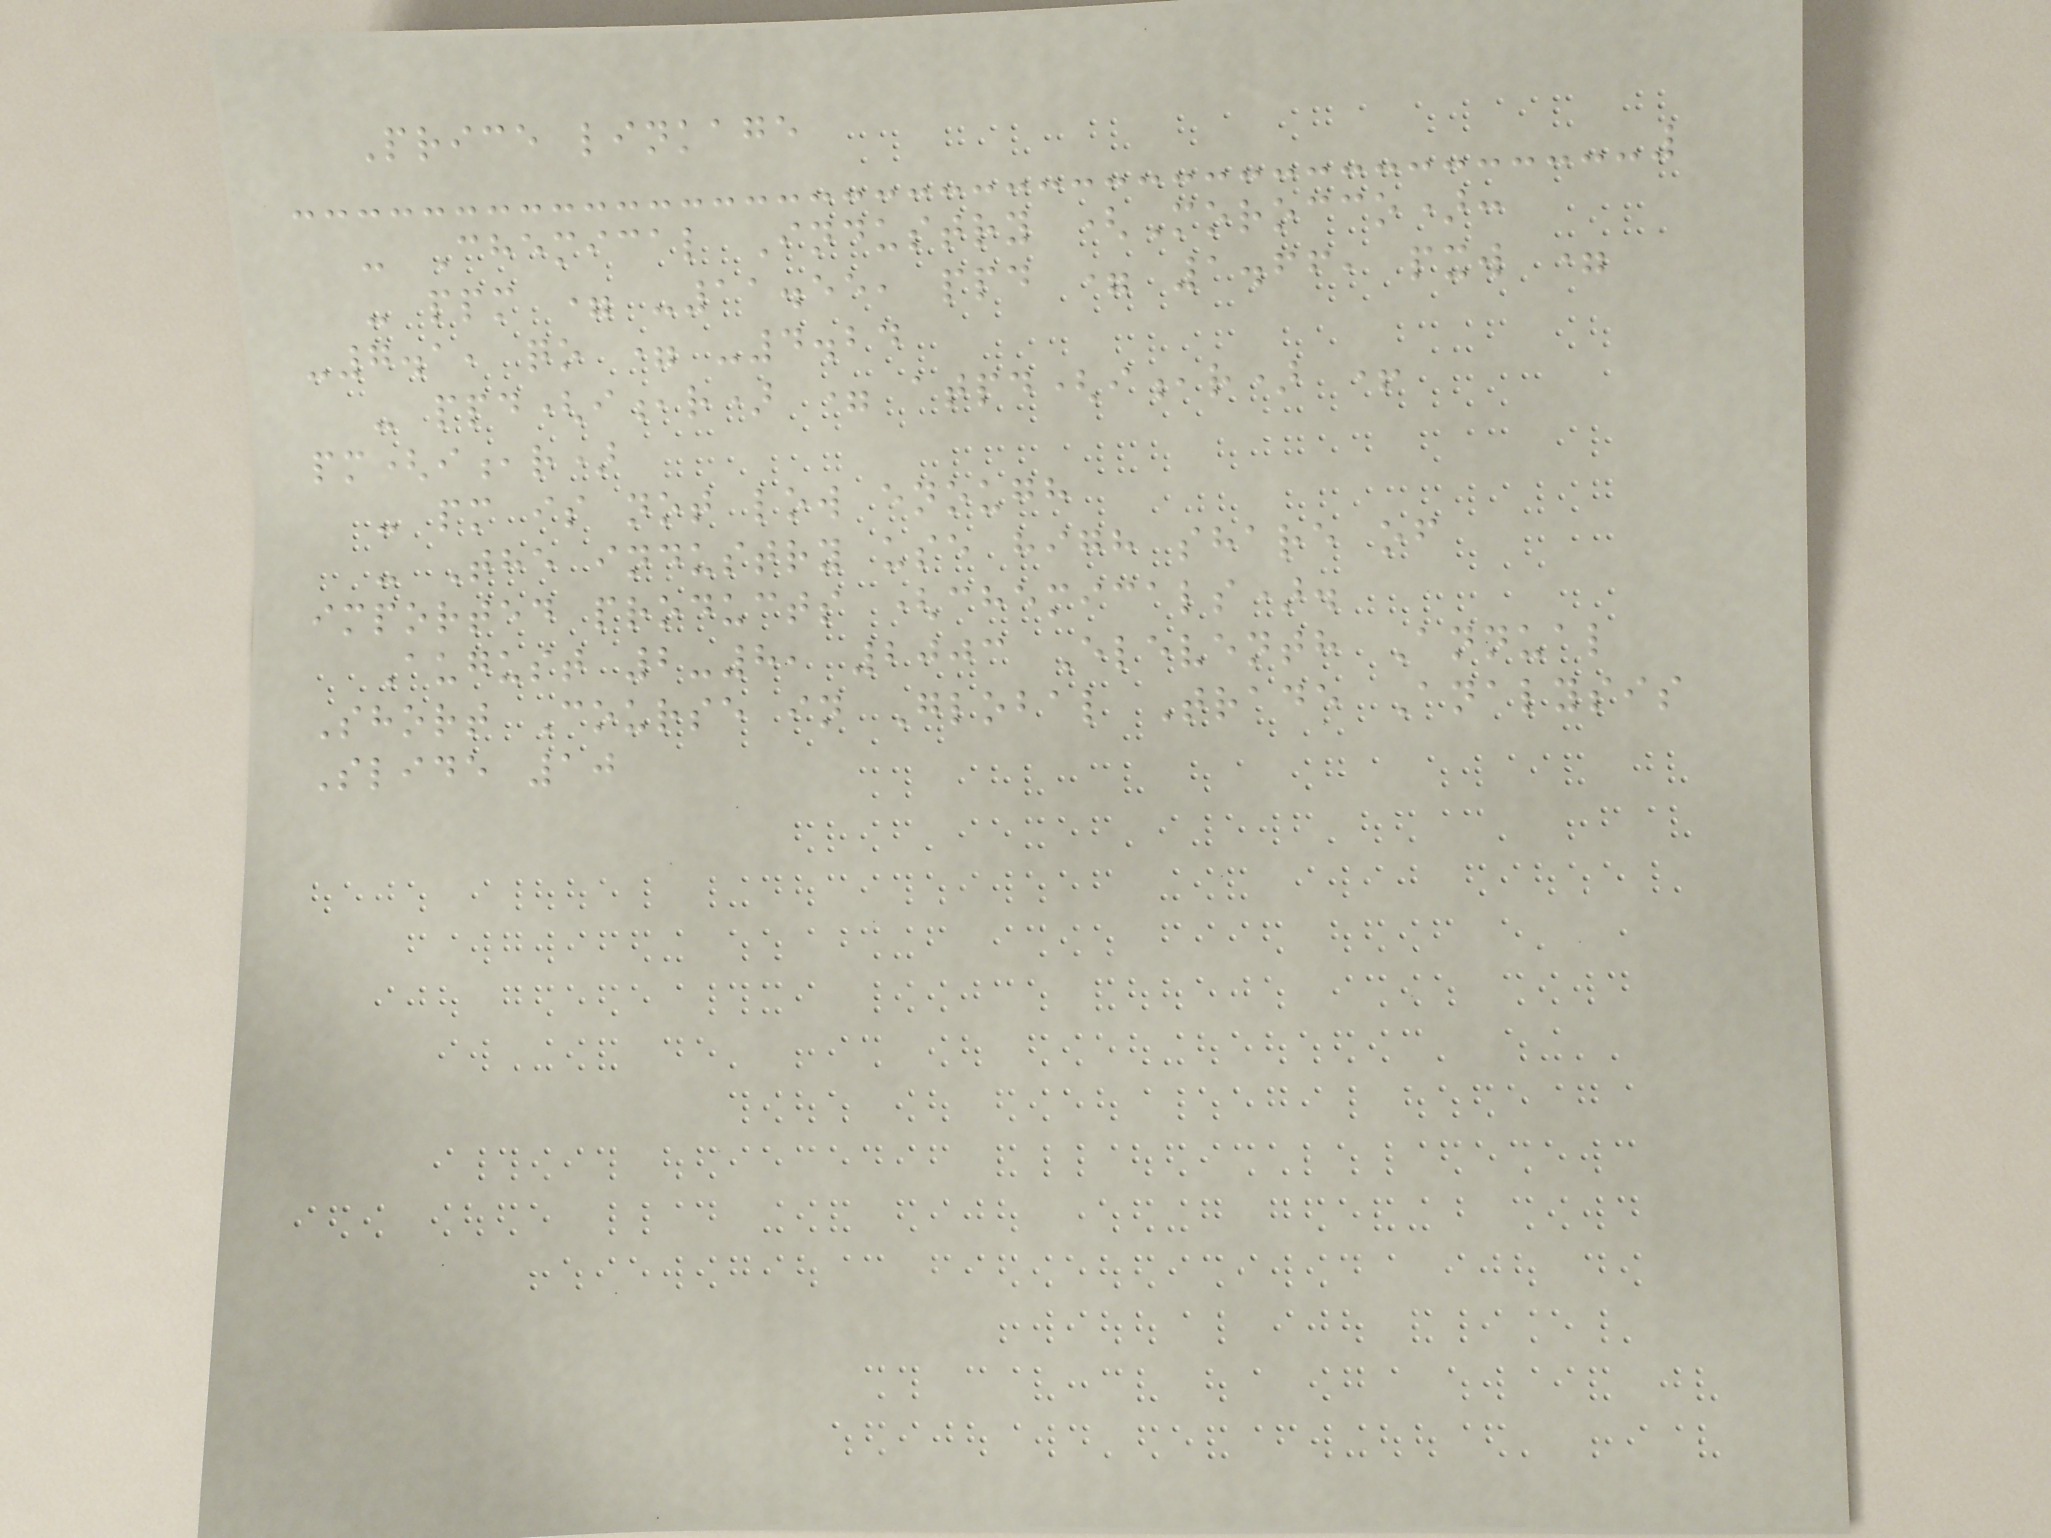Price linkage
- Chemical Industry (Morocco):
- ppm = -11.55, ppd = 1.66, pxw =
-7.1, qo = -4.24
- ppd(i,r) = atpd(i,r) +
pm(i,r)
- pm is not low enough
- The industry use high share of
imported products (chemicals).
August 2-8, 2003 Eleventh Annual
Short Course in Global Trade Analysis
Slide 10
